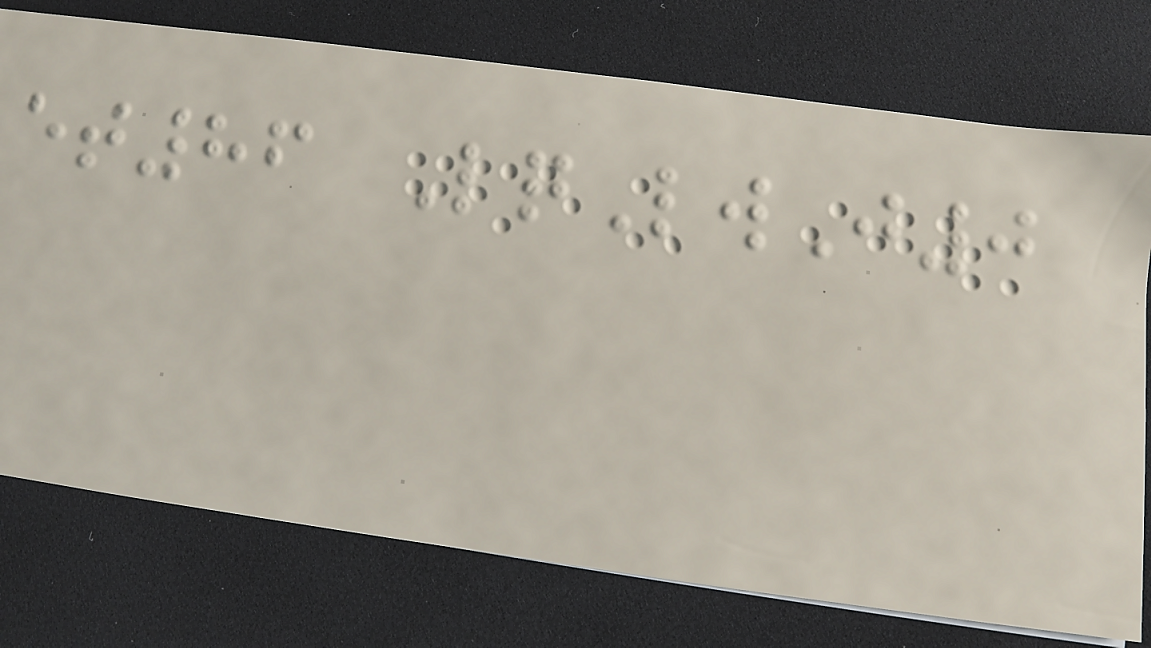et86 LqLwJ0
